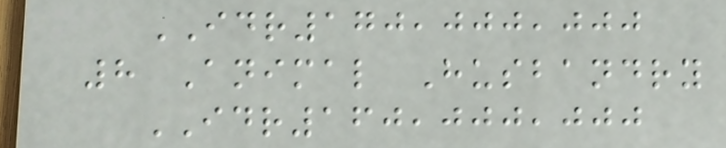IDR170,000,000
8 Animal Husbandry
IDR160,000,000
